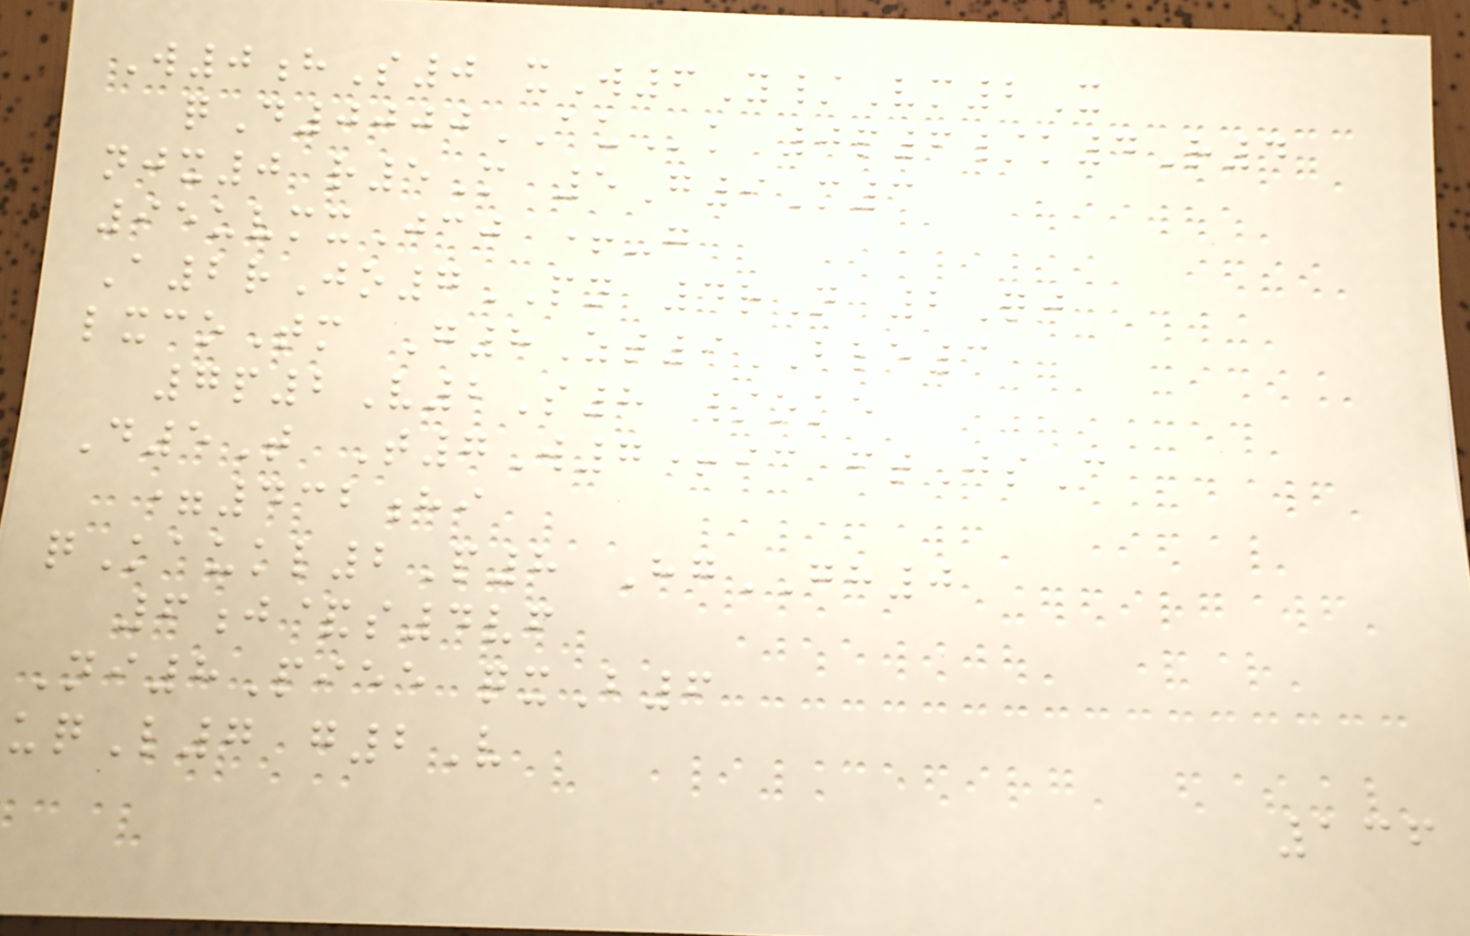W0hS0 xW6Y/Vm2X
qD0000AUk 0p6/k4R4
njx0 r5M 5G9M3
95uvmxJcj +-g
A2rJo7PN 4rN 2Qj
lxcoTm G8Zt9BLE3
7p2V2S8 /oke
D5T T7W7+ic ftJsC
=432hi
qKaukl2P8 HgGH0
6j&s4vf
Ni8Piee qxB6
uqL7 g2V
136
